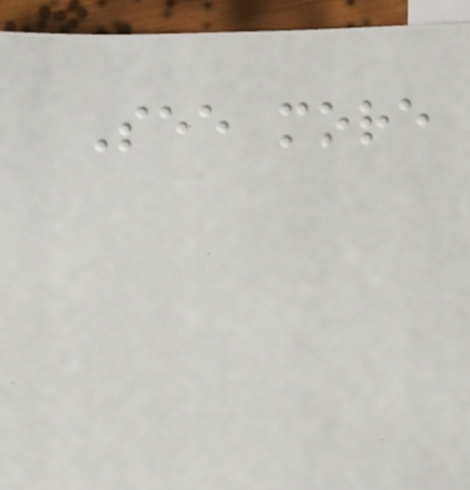See more
